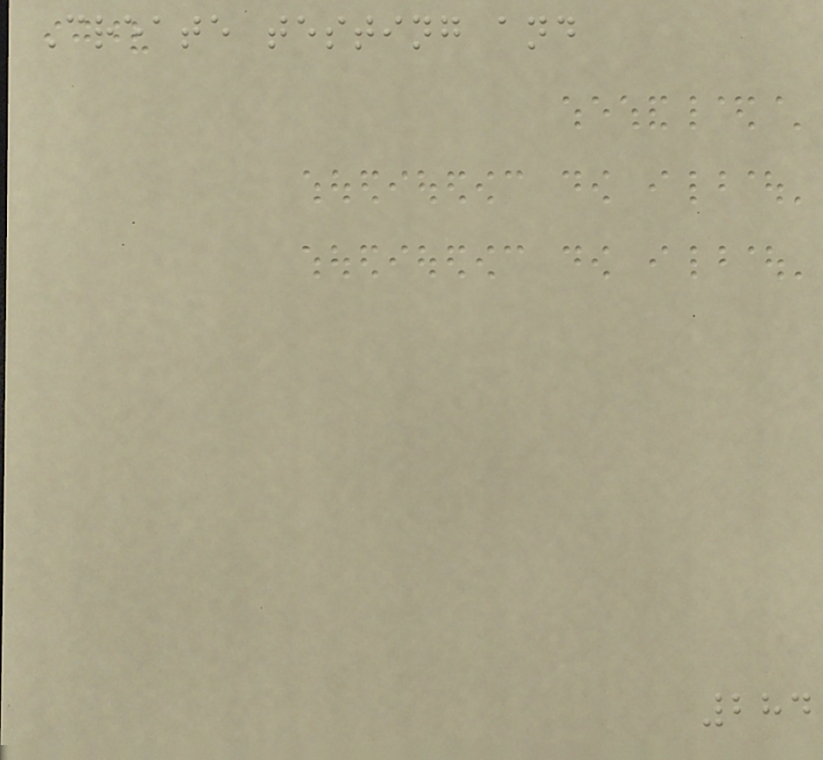Create testing and
284
